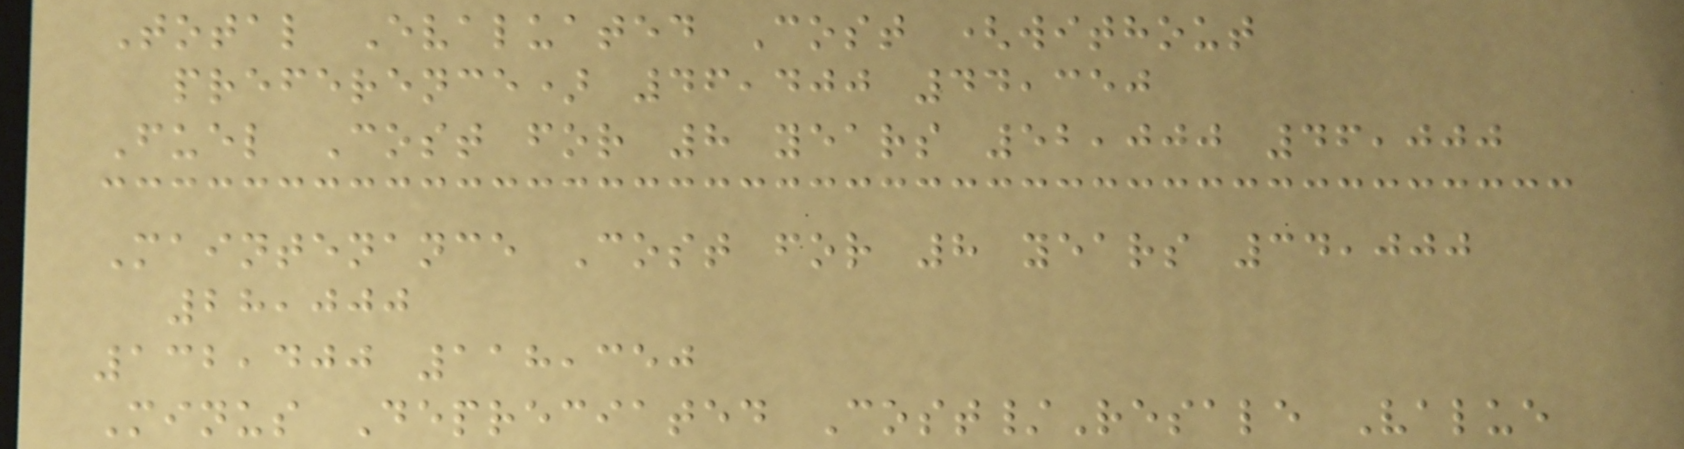Total Evaluated Cost (without
preference) 46,400 44,350
Fuel Cost for 8 years 52,000 46,000
Maintenance Cost for 8 years 34,000
28,000
132,400 118,350
Minus Depreciated Cost/Resale Value
